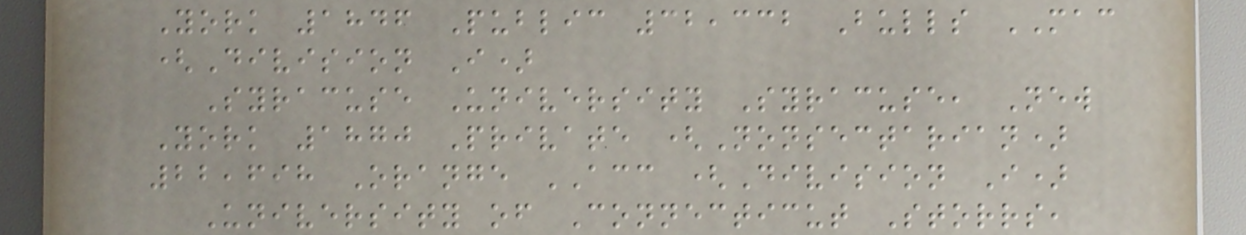York 1846 Public 32,332 Bulls MAC
(Division I)
Syracuse University Syracuse, New
York 1870 Private (Nonsectarian)
22,698 Orange ACC (Division I)
University of Connecticut Storrs,
